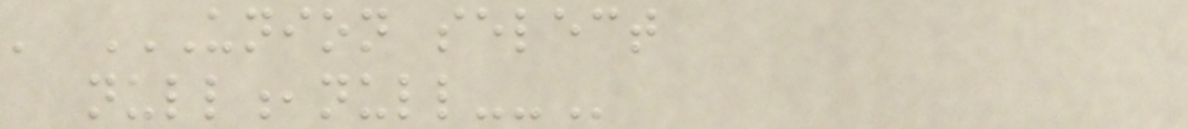' UNION SELECT
NULL,NULL--
